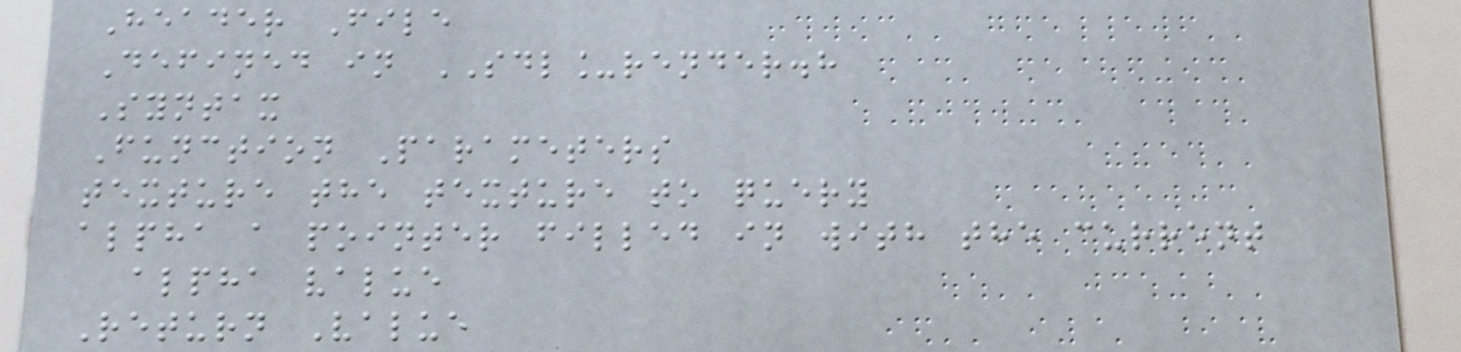Header File
Defined in SDL_render.h
Syntax
Function Parameters
texture the texture to query
alpha a pointer filled in with the current
alpha value
Return Value
